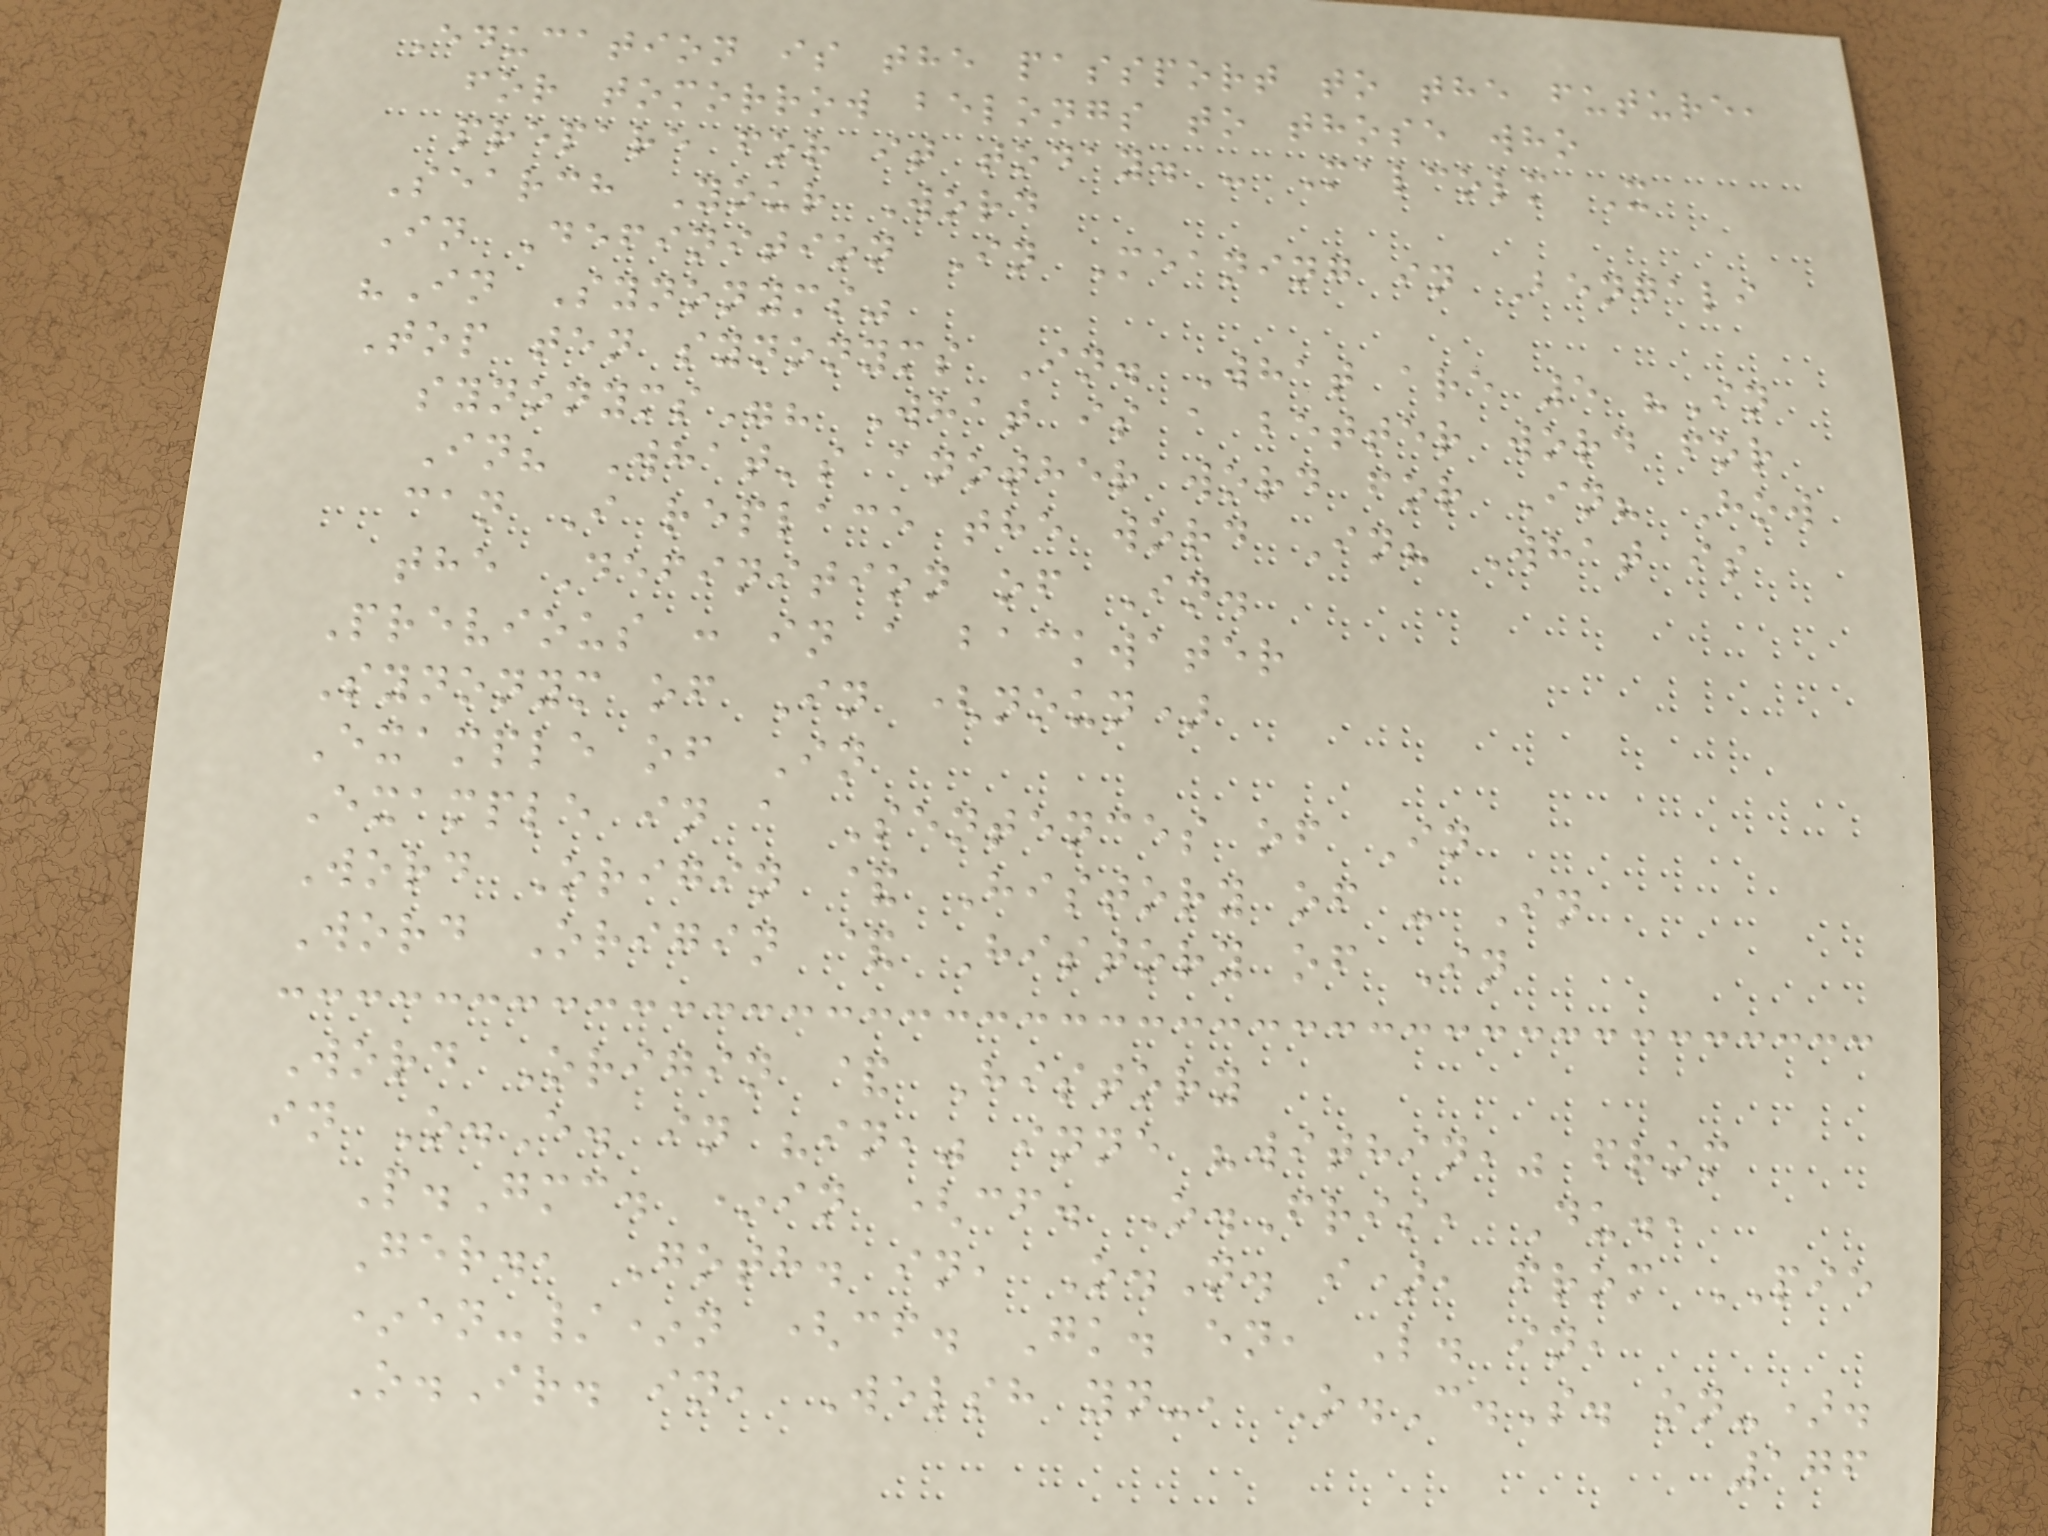Education is the passport to the future,
for tomorrow belongs to those who
prepare for it today. - Malcolm X
Search Your Word
In Definition In Meaning in Bengali
"In Synonyms"
Top ten synonyms In. What are 5 "In
synonyms"? What is a better word for
In? What's another word for In? How
can I replace the word In? What is
the Definition of In.
Previous : in a backwater
Synonym of In (noun)
Example of In
Example in a Sentences of In
Word Origin & History of - In
Word Origin & History of In
Word Origin & History
in O.E. in "in," inne "within," from
P.Gmc. *in (cf. O.Fris, Du.,
Ger., Goth. in, O.N. i), from PIE
*en-/*n (cf. Gk. en, L. in,
O.Ir. in, Welsh yn-, O.C.S. on-).
176
